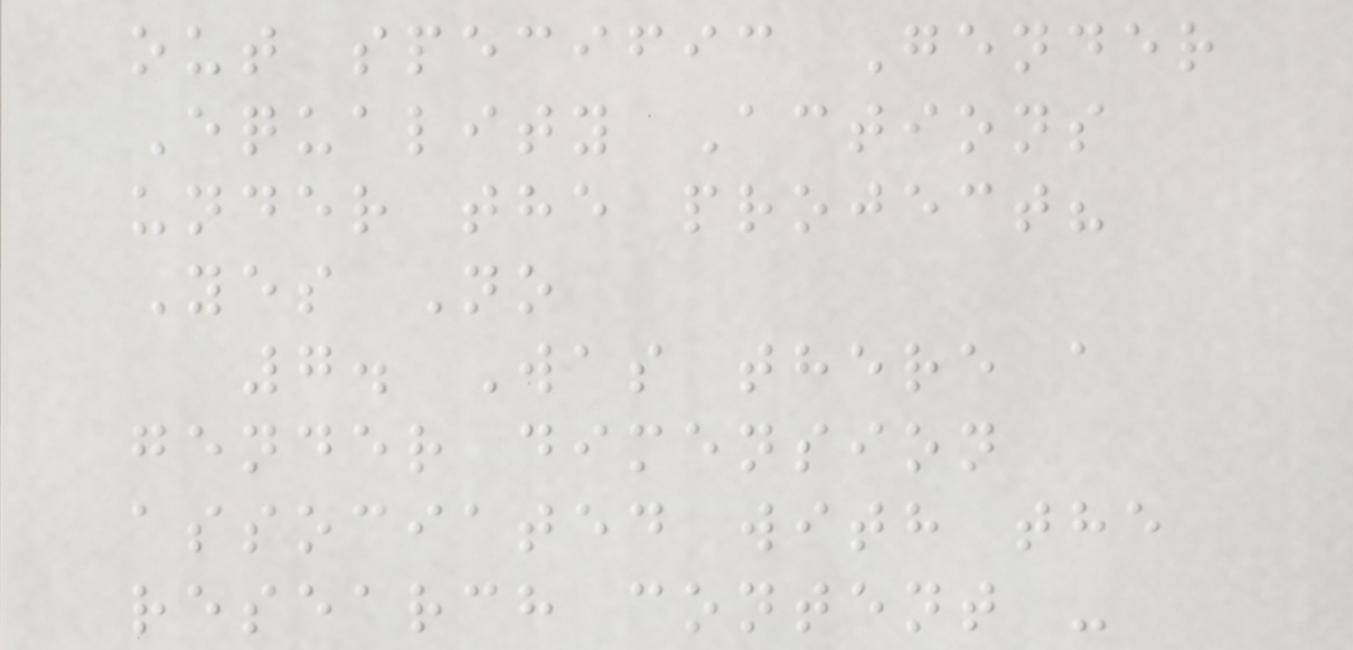out specific Gender
Equality Actions
under the project?
Yes No
7. Was there a
gender dimension
associated with the
research content -
